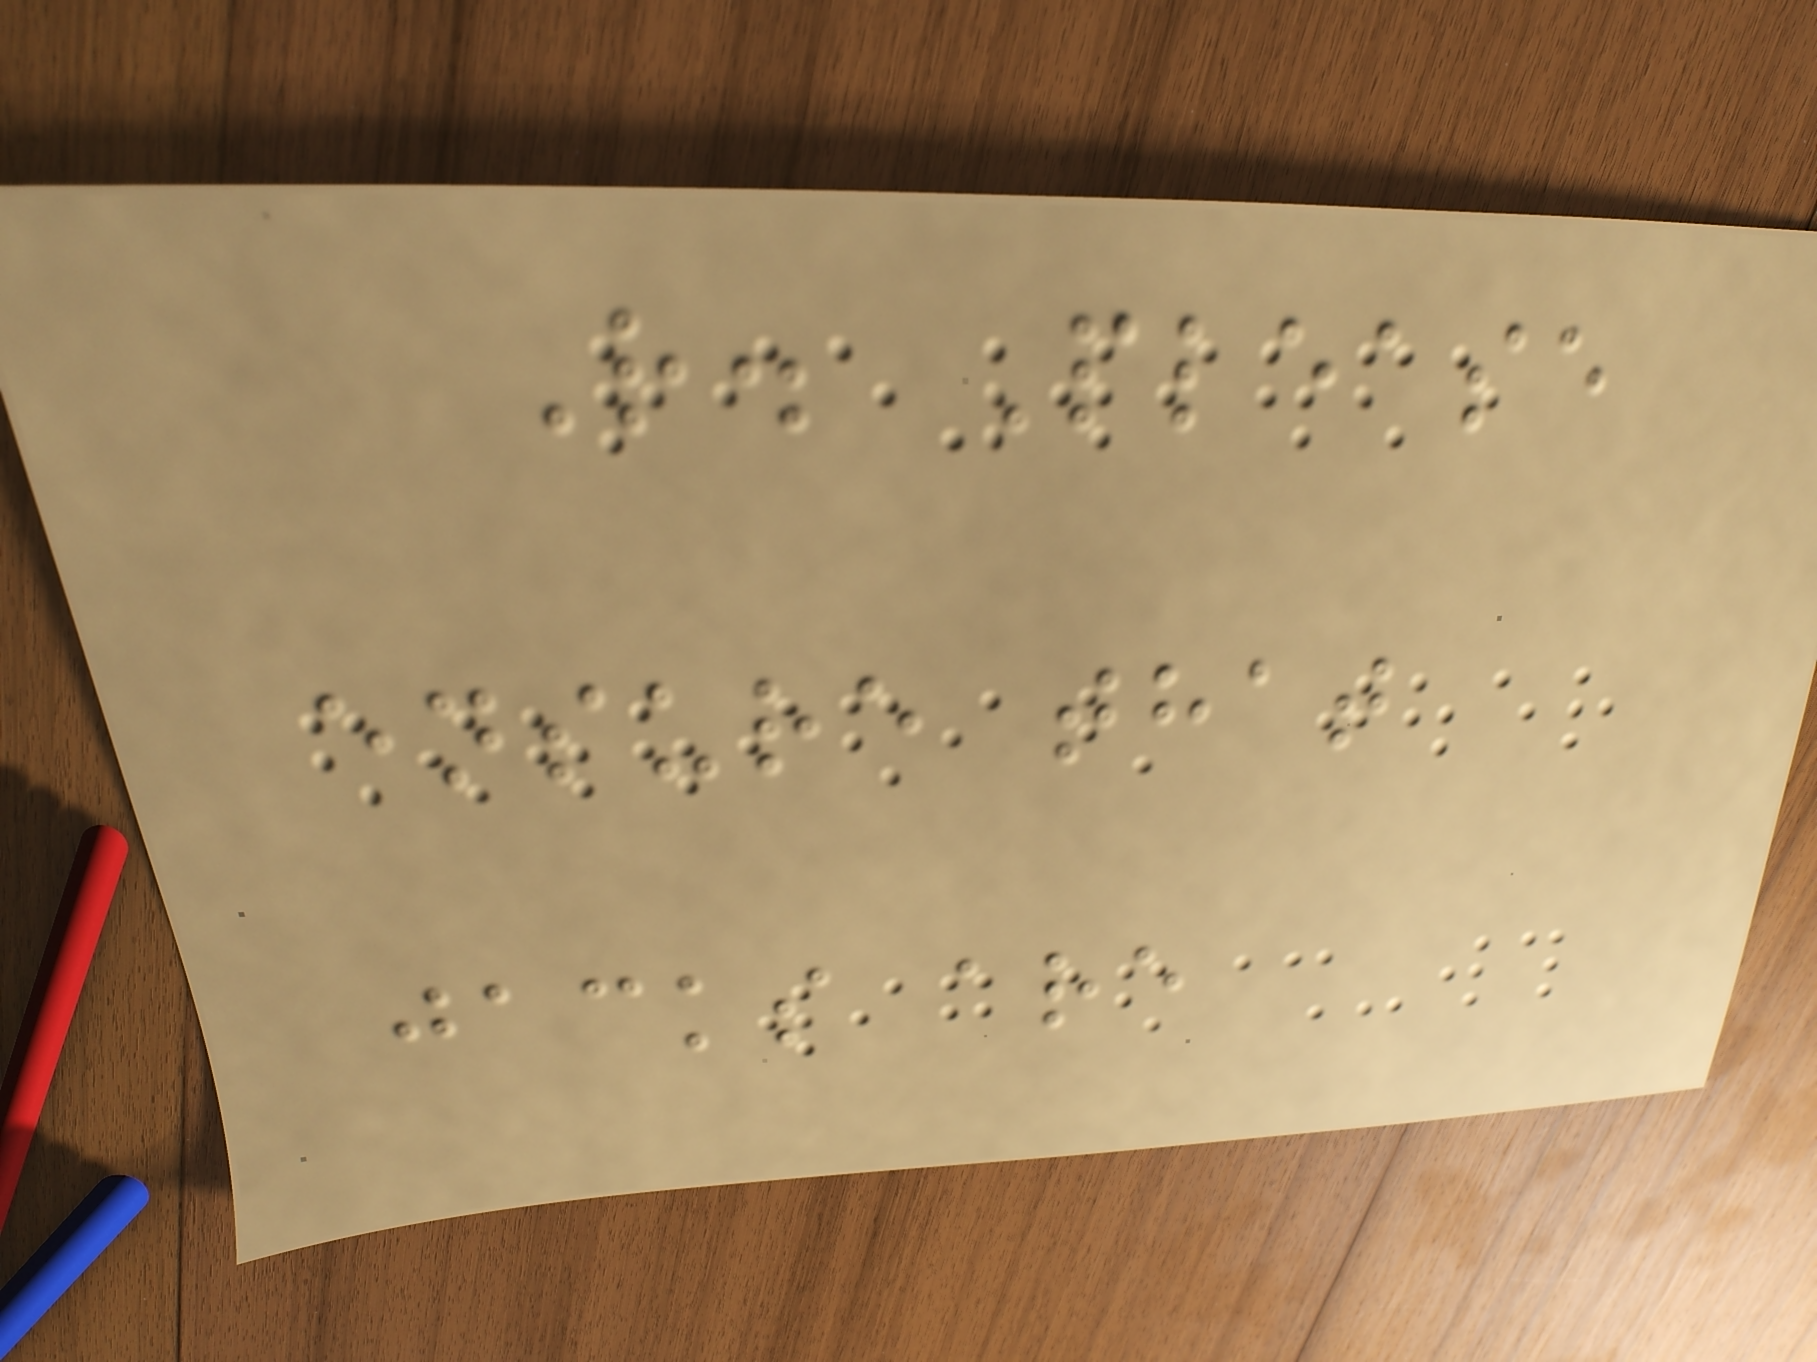R. Please
ensure that
jacks are
